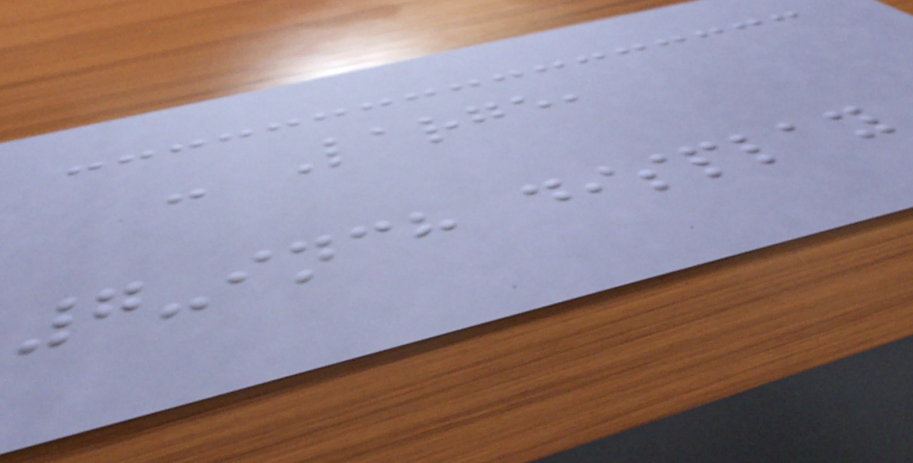- Large,
7-inch display
